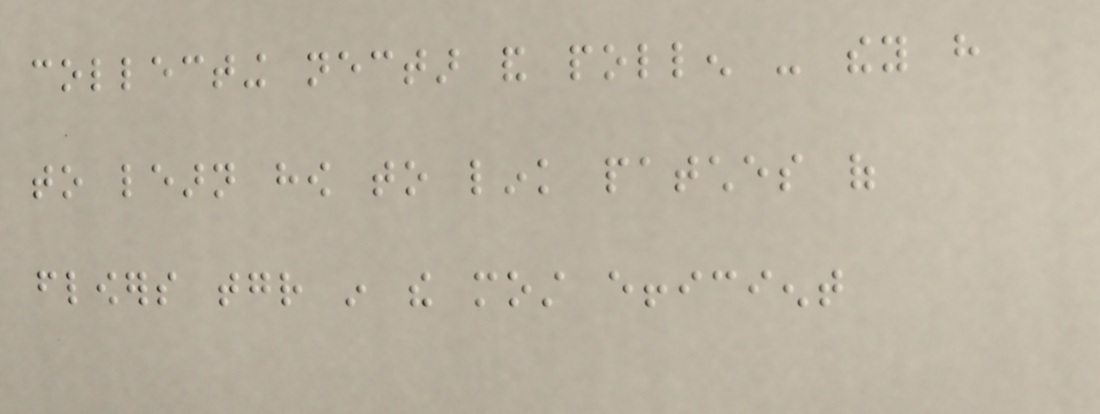collecting nectar and pollen - they have
to learn how to link patches of
flowers together in the most efficient
